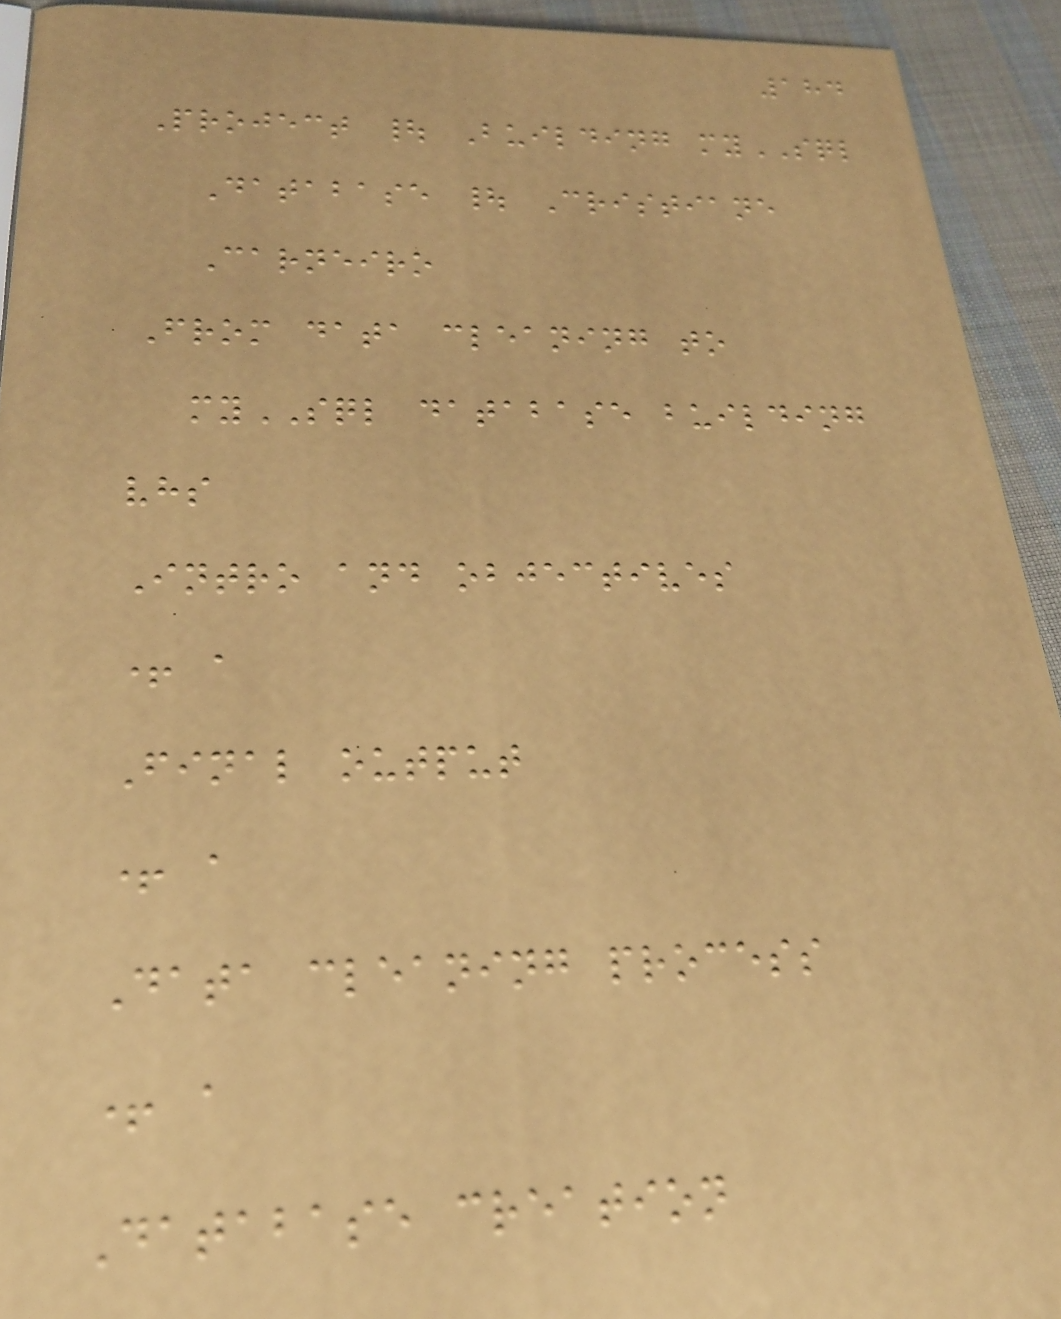184
Project | Building mySQL
Database | Cristiane
Carneiro
From data cleaning to
mySQL database building
vhs
Intro and objectives
+ a
Final output
+ a
Data cleaning process
+ a
Database creation
